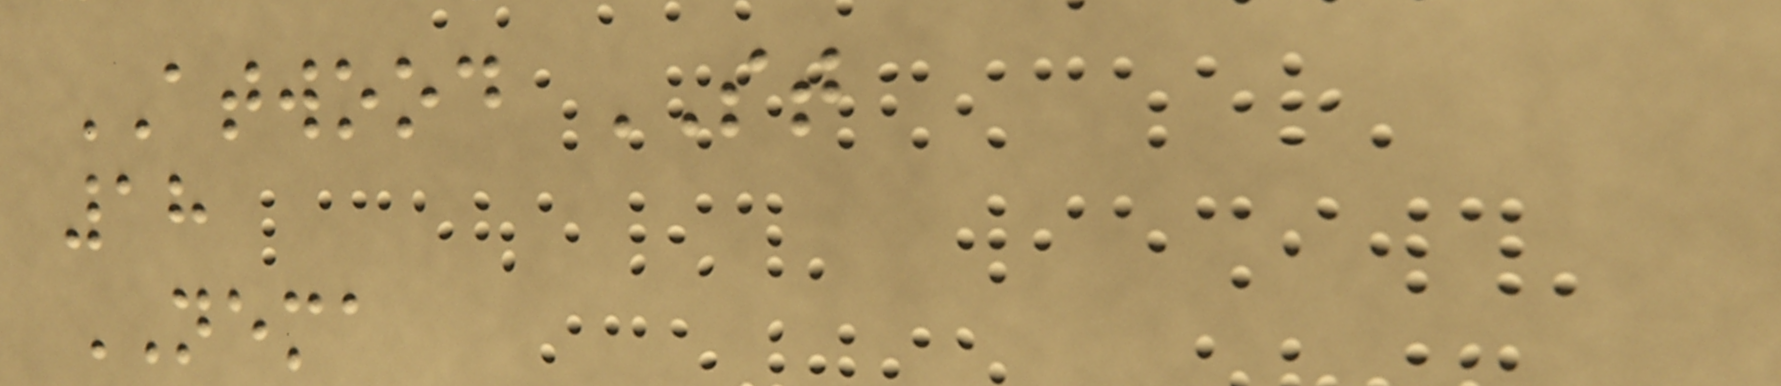ATWOOD ST
18
NEMA
